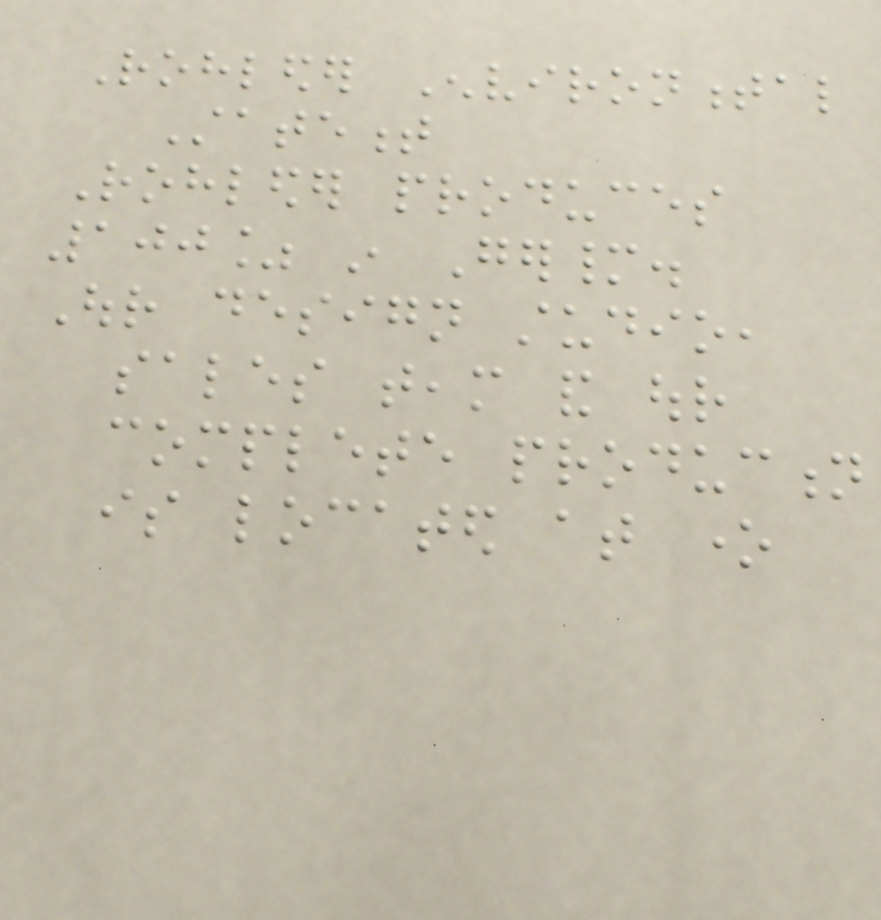Rohleder Environmental
Statement
Rohleder produces
100% in Germany.
Our design studio,
sales team and our
complete production
is located at one
